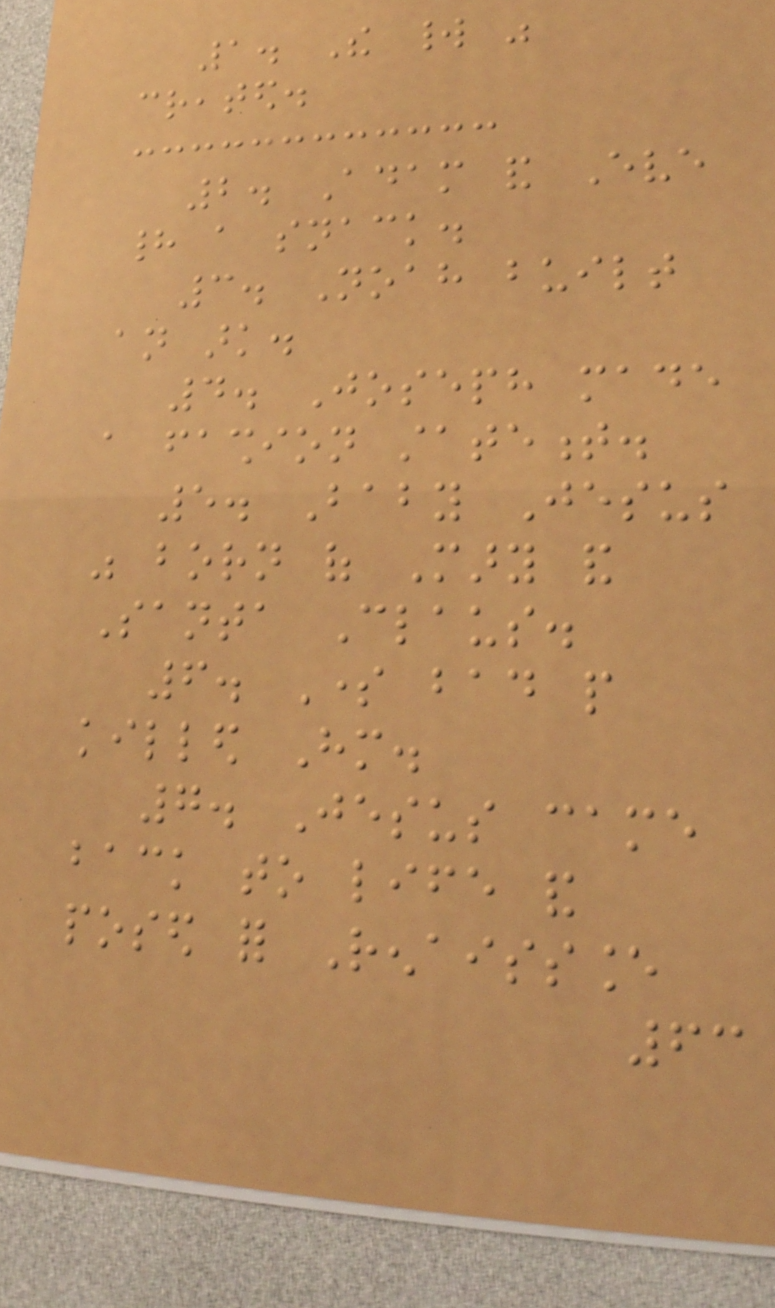1. The world was
created.
2. Adam and Eve
had a snack.
3. Noah built
an ark.
4. Joseph made
a fashion statement.
5. Baby Jesus
was born of Mary and
Santa Claus.
6. Some bad people
killed Him.
7. Jesus came
back to life and
posed for Renaissance
63
